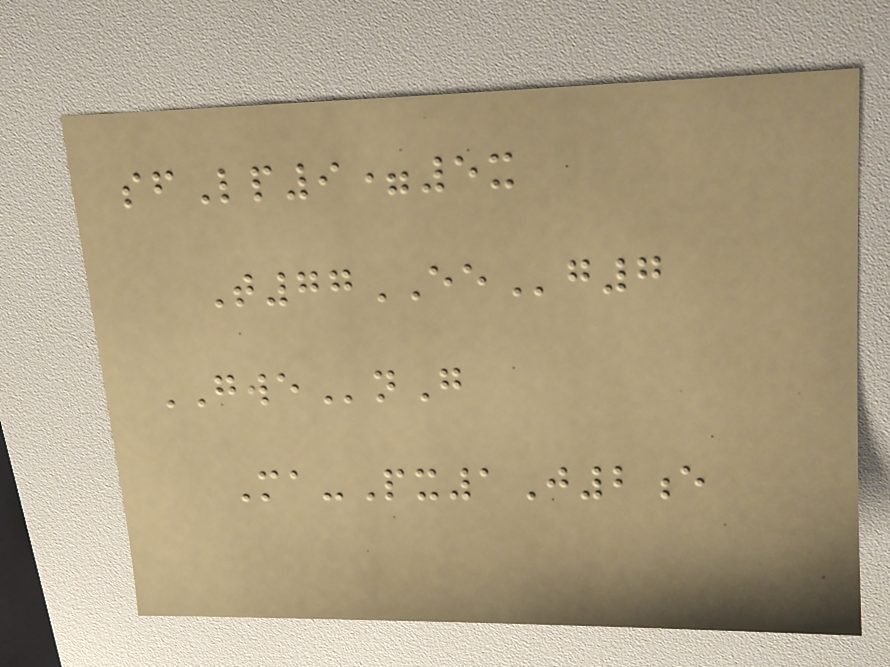sfLp9=5x
T77EEg7
GWEnG
Ma-Px1J2e
